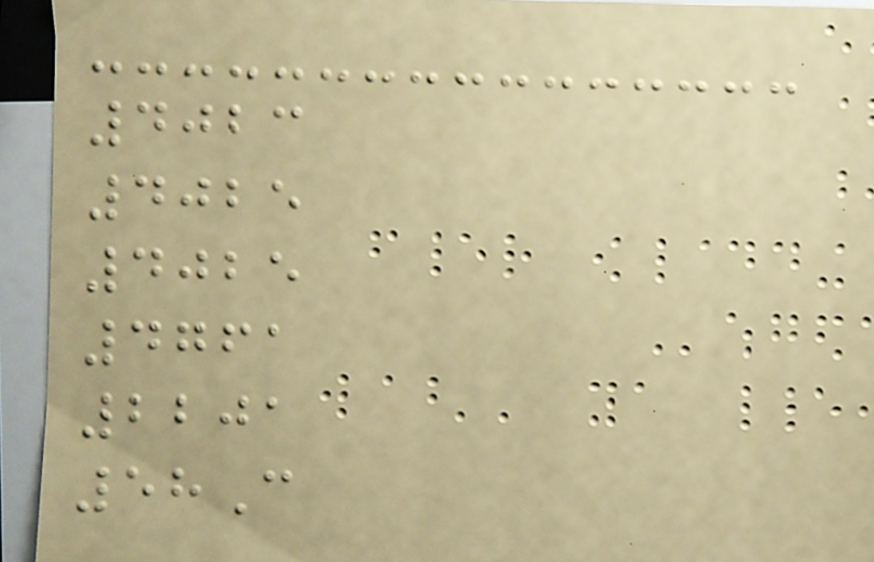4023
4025
4025
4761
2201
58C
